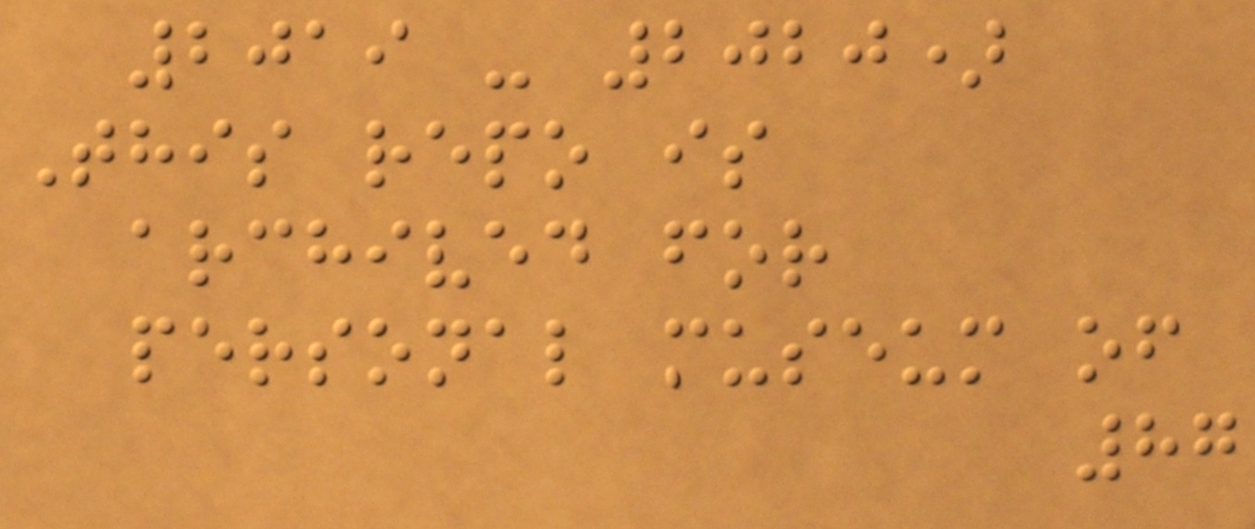2019 - 2020)
This repo is
archived for
personal museum of
87
